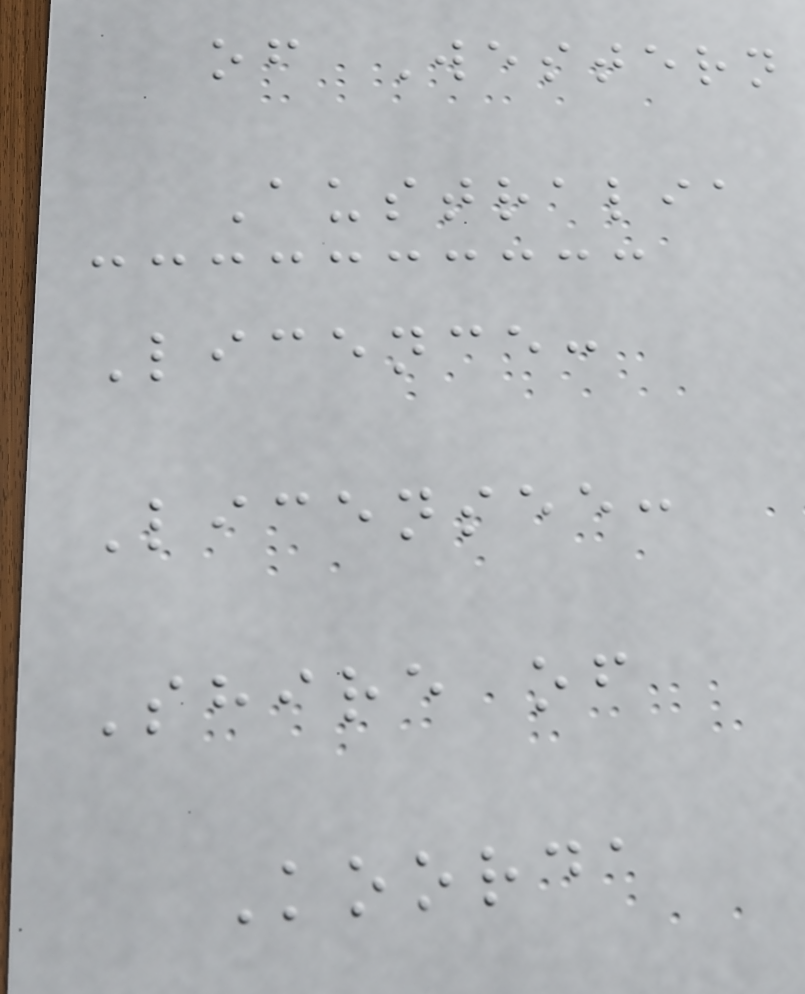of Western
Australia
Licence:
Licensee:
Shire of
Koorda
